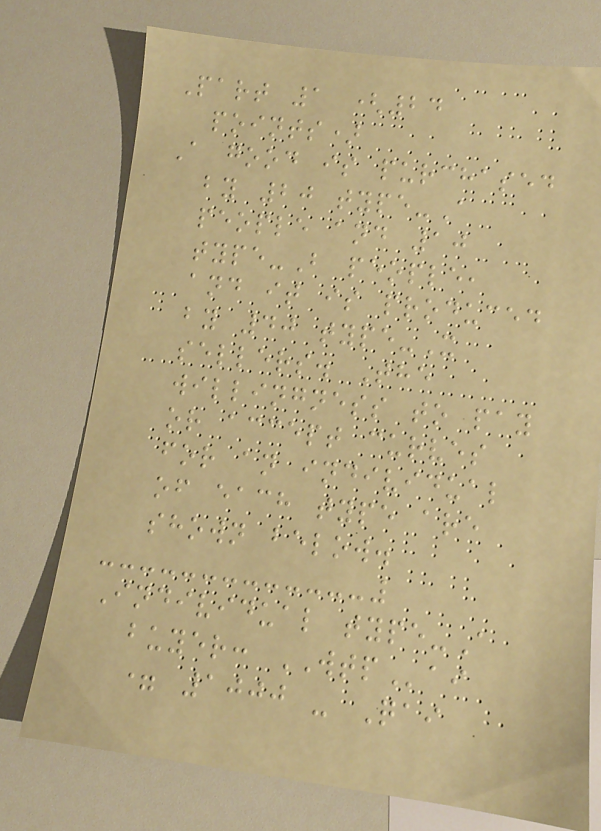Part 1 (24
points)
A good is purchased
by 20 type-A
people and 10
type-B people,
and it is produced
by 40 type-X
sellers. The
willingness to pay
or accept curves
for an individual
of each type are
shown below.
Individual type-A
buyer: WTPai
= 1000 - Qai
